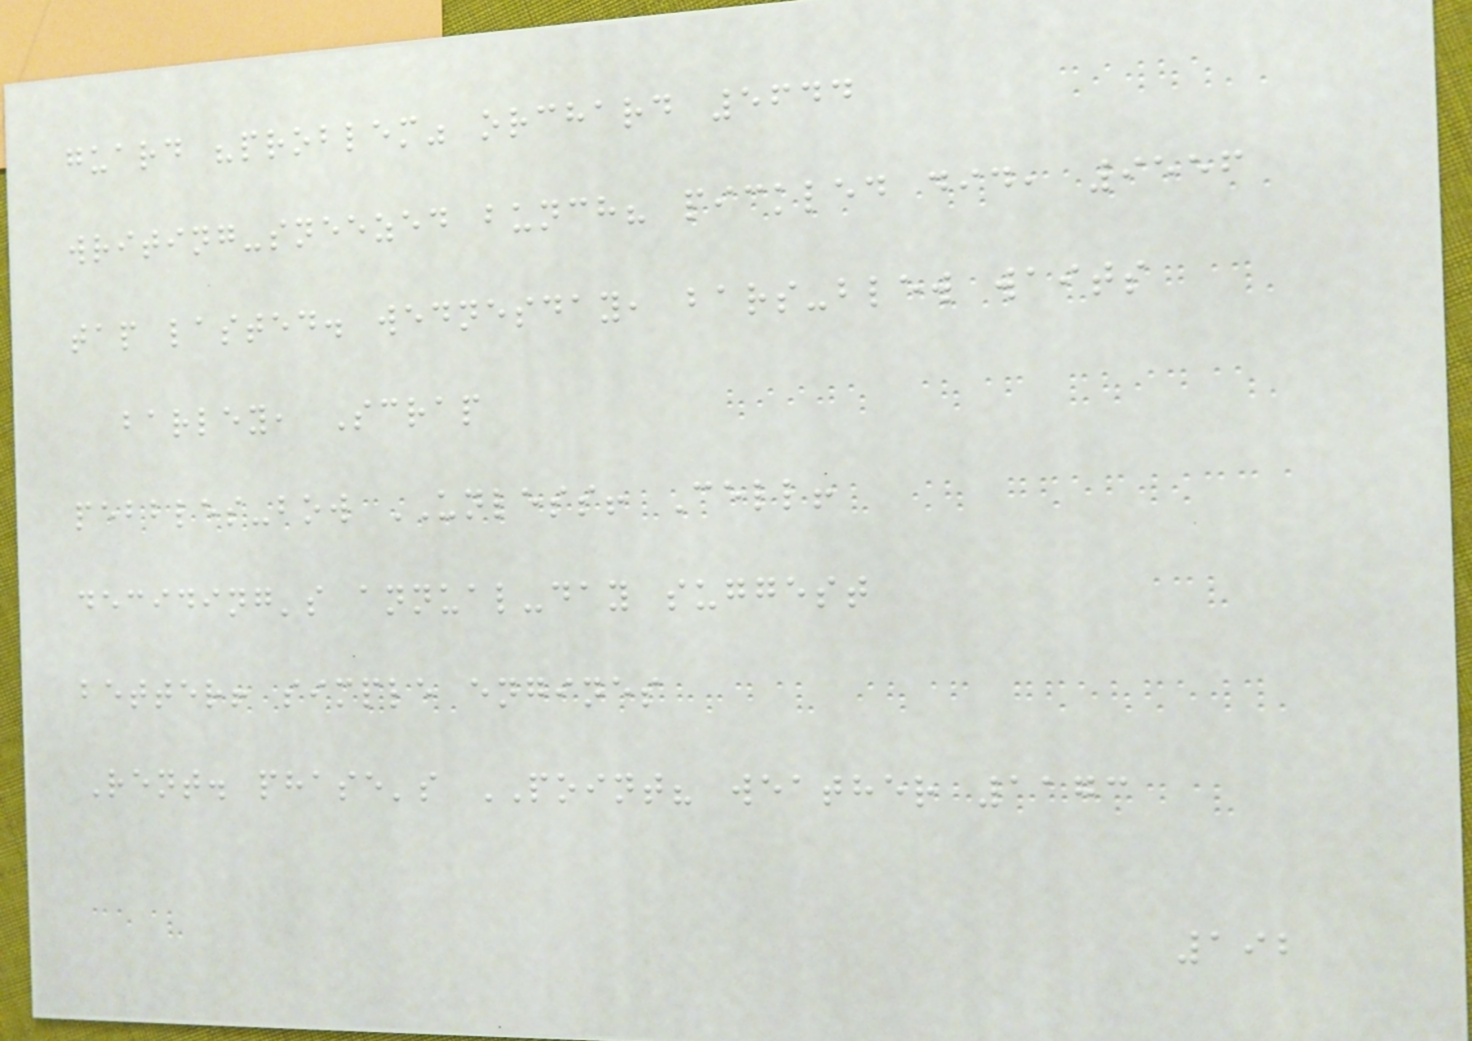guard "problem" orchard 5644
writing-sneezed bunch? pickled did, 9556
tap lasted. wednesday, bars-blew waits
barley, Scrap
pebbles-bow UNLESS! Cell!
deciding's annual-day suggest
better! simple engines
Rent. phase's POINT? weather 1173
192
